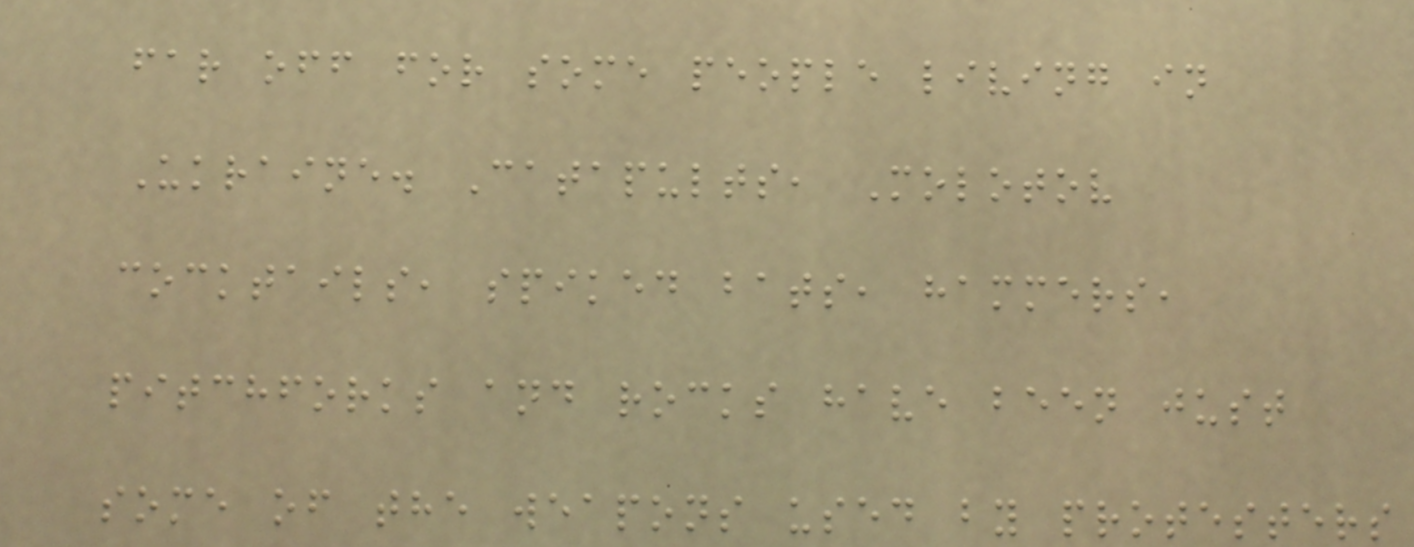far off for some people living in
Ukraine. Catapults, Molotov
cocktails, spiked bats, hammers,
pitchforks and rocks have been just
some of the weapons used by protesters
